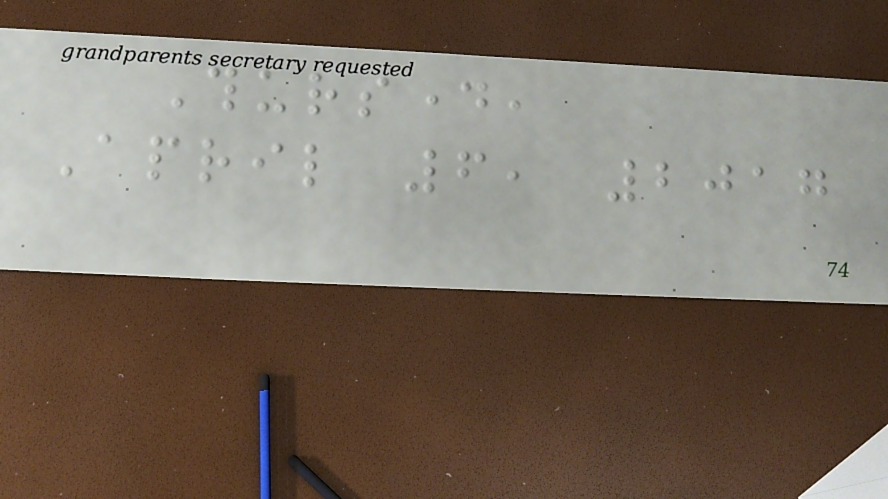Thursday,
April 6, 2017
